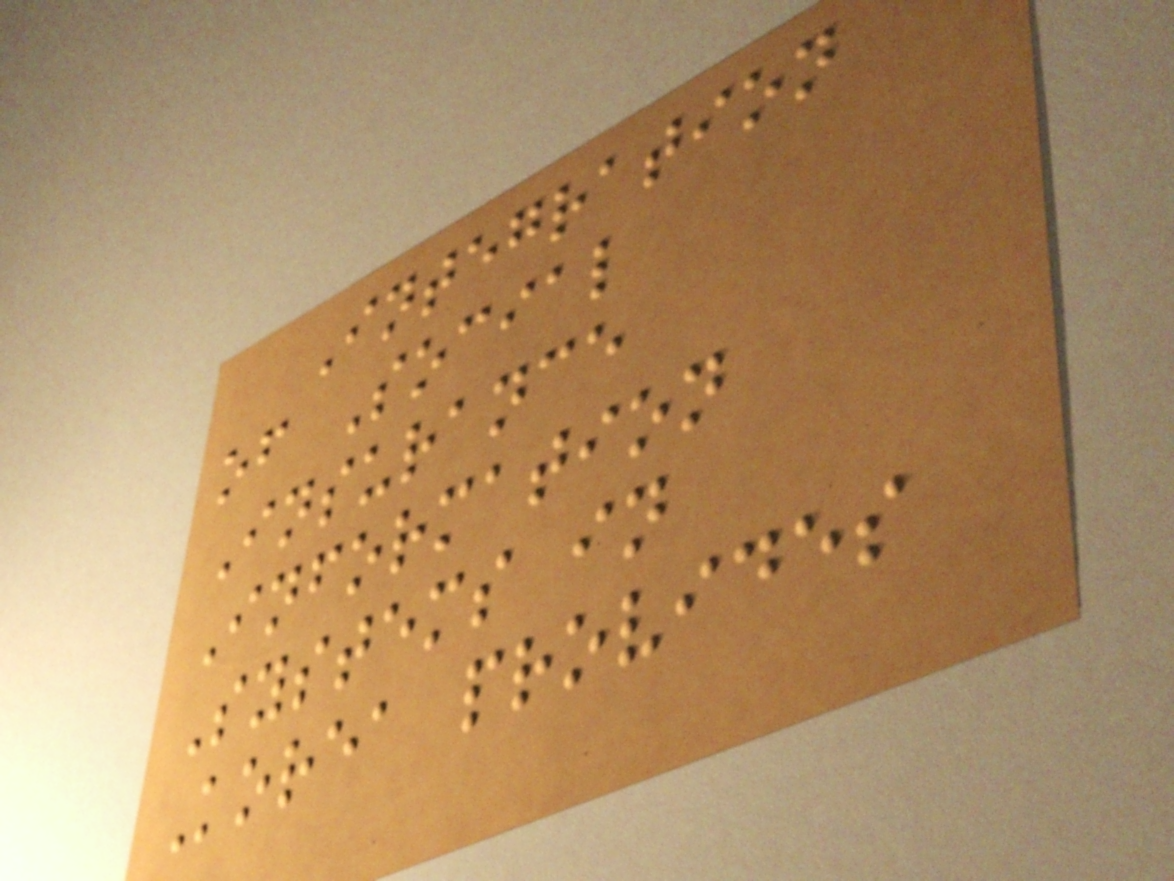Integration
of Social
Insurance
Information
Systems in
Korea provides
